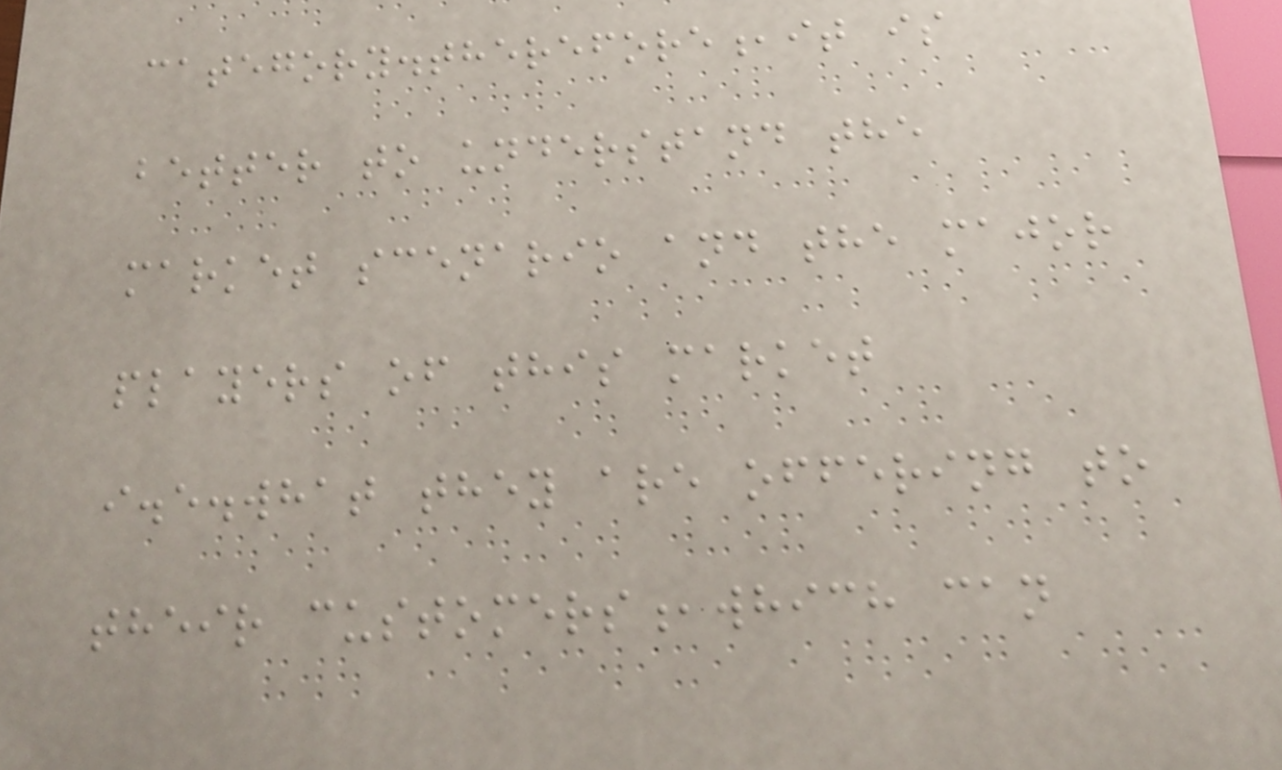category.therefore,it is
better to understand the
market scenario and the major
players of this market
i.e.what they are offering to
their customers,which can
